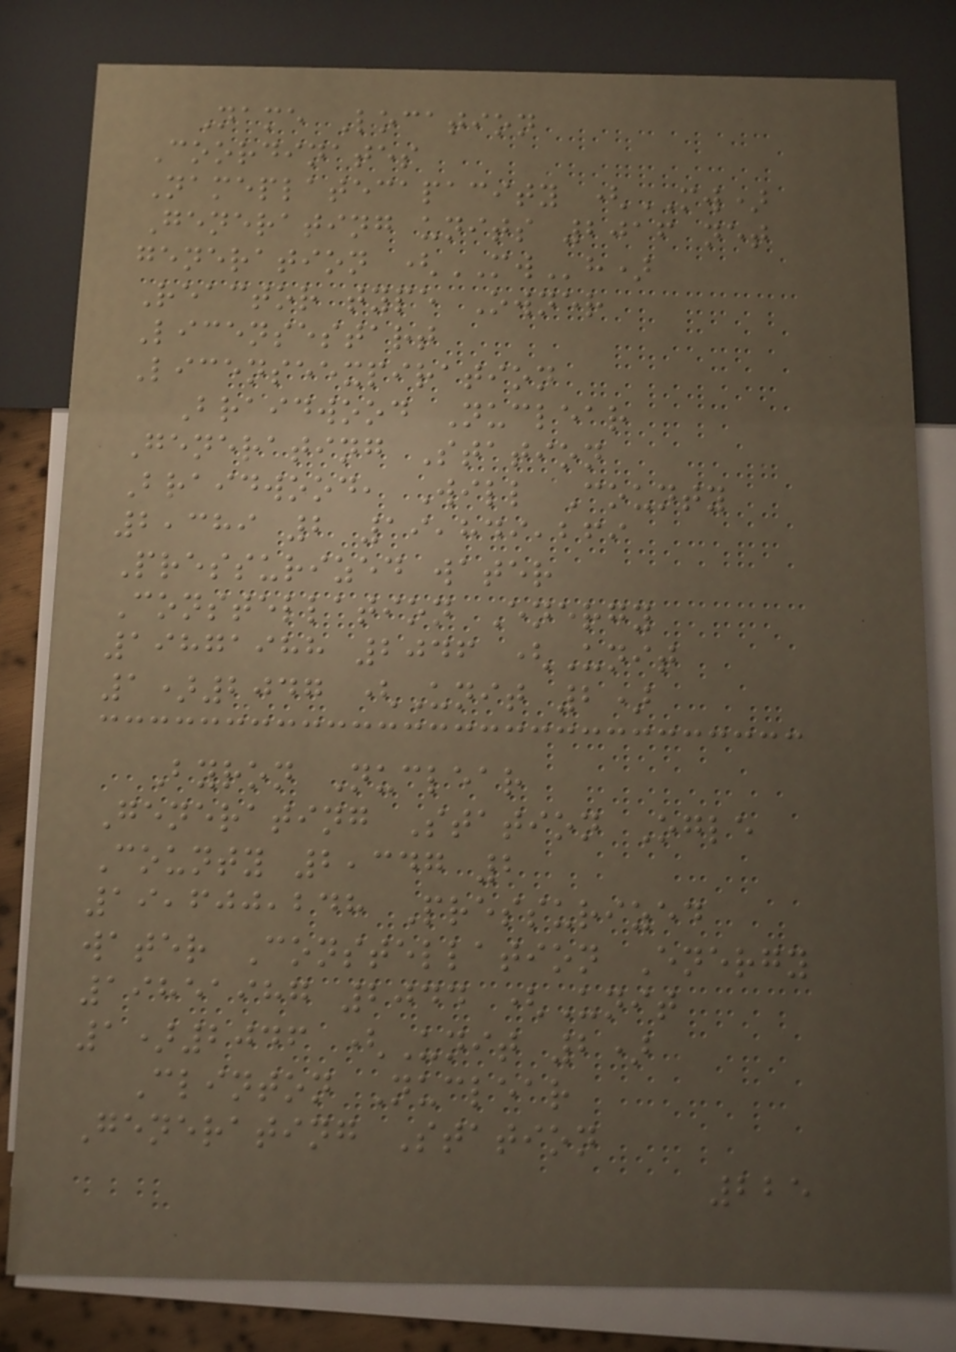Name Location
Coordinates
Nameplatecapacity (MW)
Generating units 2016 net
generation (MWh)
Reactor type Owner
Licensestart
Licenseexpiration
Braidwood Nuclear
Generating Station
Braidwood, Will County
2,389 2 19,849,269
Pressurized water
Constellation Energy
19871988 2046 (Unit
1)2047 (Unit 2)
Byron Nuclear
Generating Station Ogle
County 2,347 2
19,600,248 Pressurized
water Constellation Energy
19851987 2044 (Unit
1)2046 (Unit 2)
Clinton Nuclear
Generating Station
225
